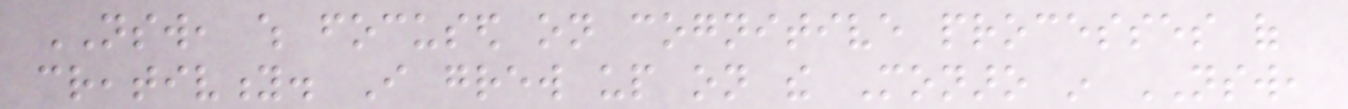NSW, which focused on cognitive processes of
creativity. I grew up on the Monaro in NSW,
